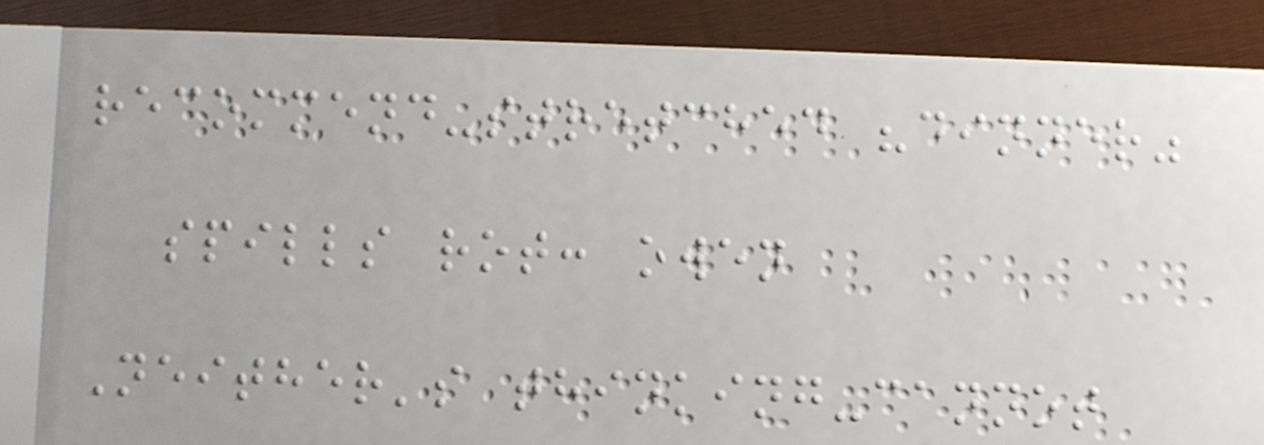recommend-stretched "dinner"
spills rot: owen
Neither's thinking-cannot
